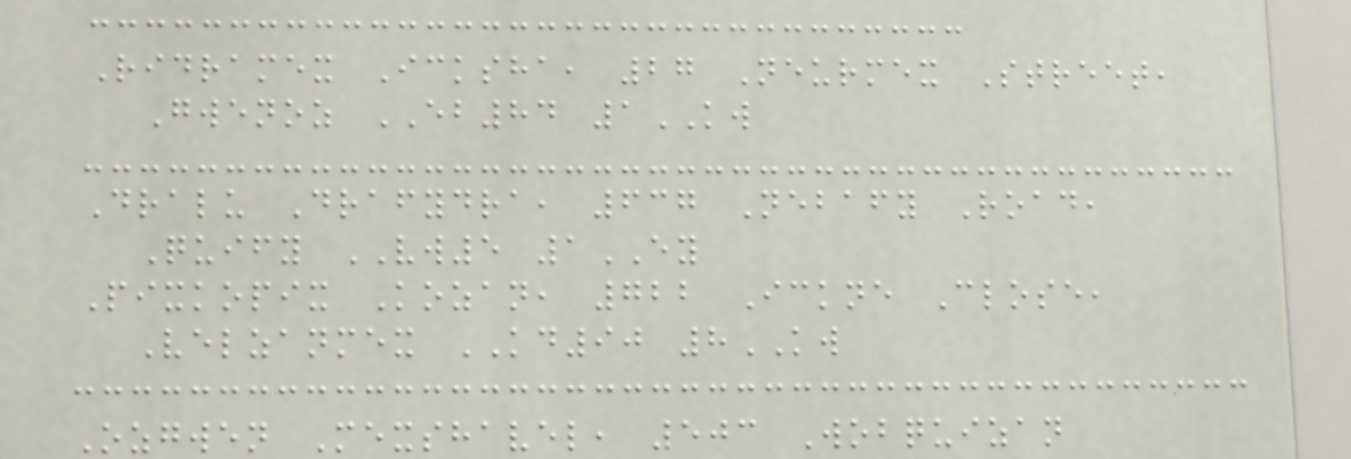Ridramex Icksha, 27 Neurmex Street,
Gwenoz EB84 1KW
Dralu Drafydra, 637 Nebafy Road,
Quify VW5 1EY
Pixkopix Kozan, 722 Ickne Close,
Velzanmex KD90 8KW
Ozgwen Mexshavel, 503 Wobquizan
